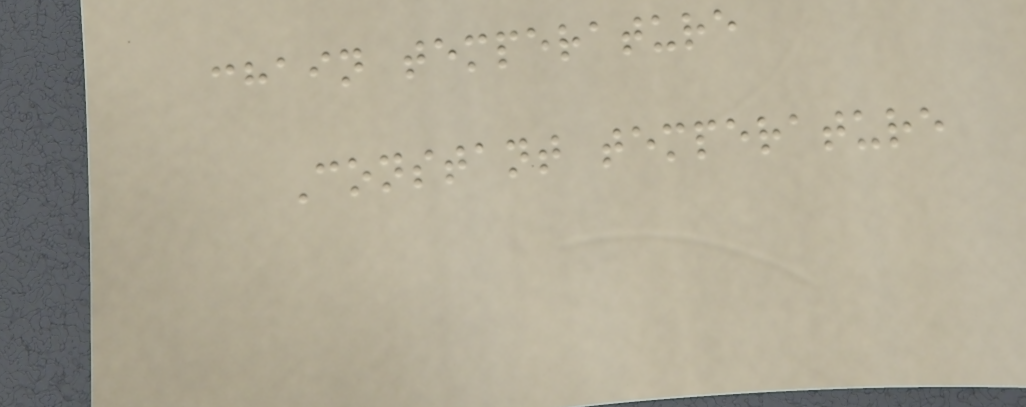chain temperature
Constant temperature
